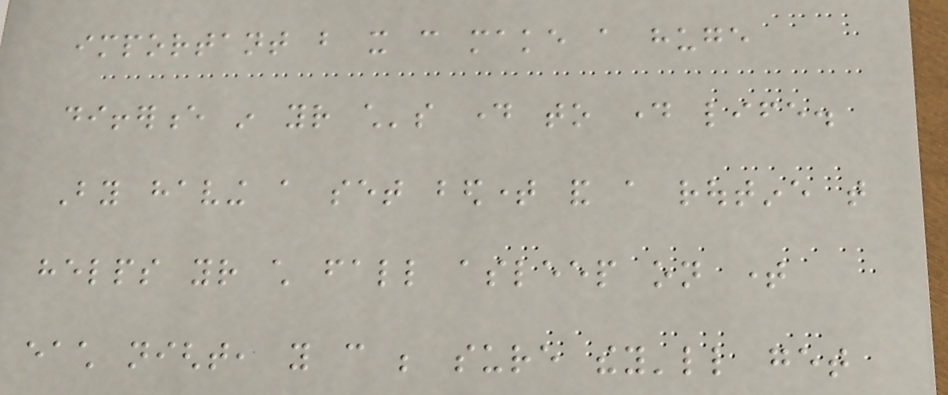important but it can make a huge
difference in your child's day to day life.
By having a set bedtime and a routine that
helps your child fall asleep on time
each night, you can be sure they'll get
